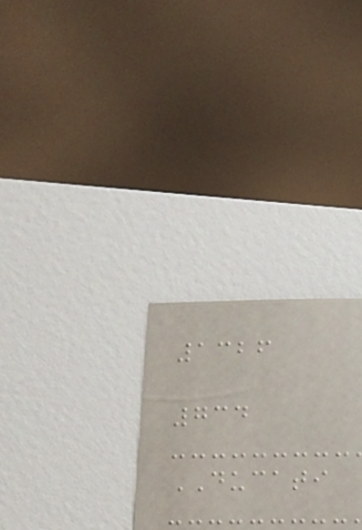1326
734
DUCATI
